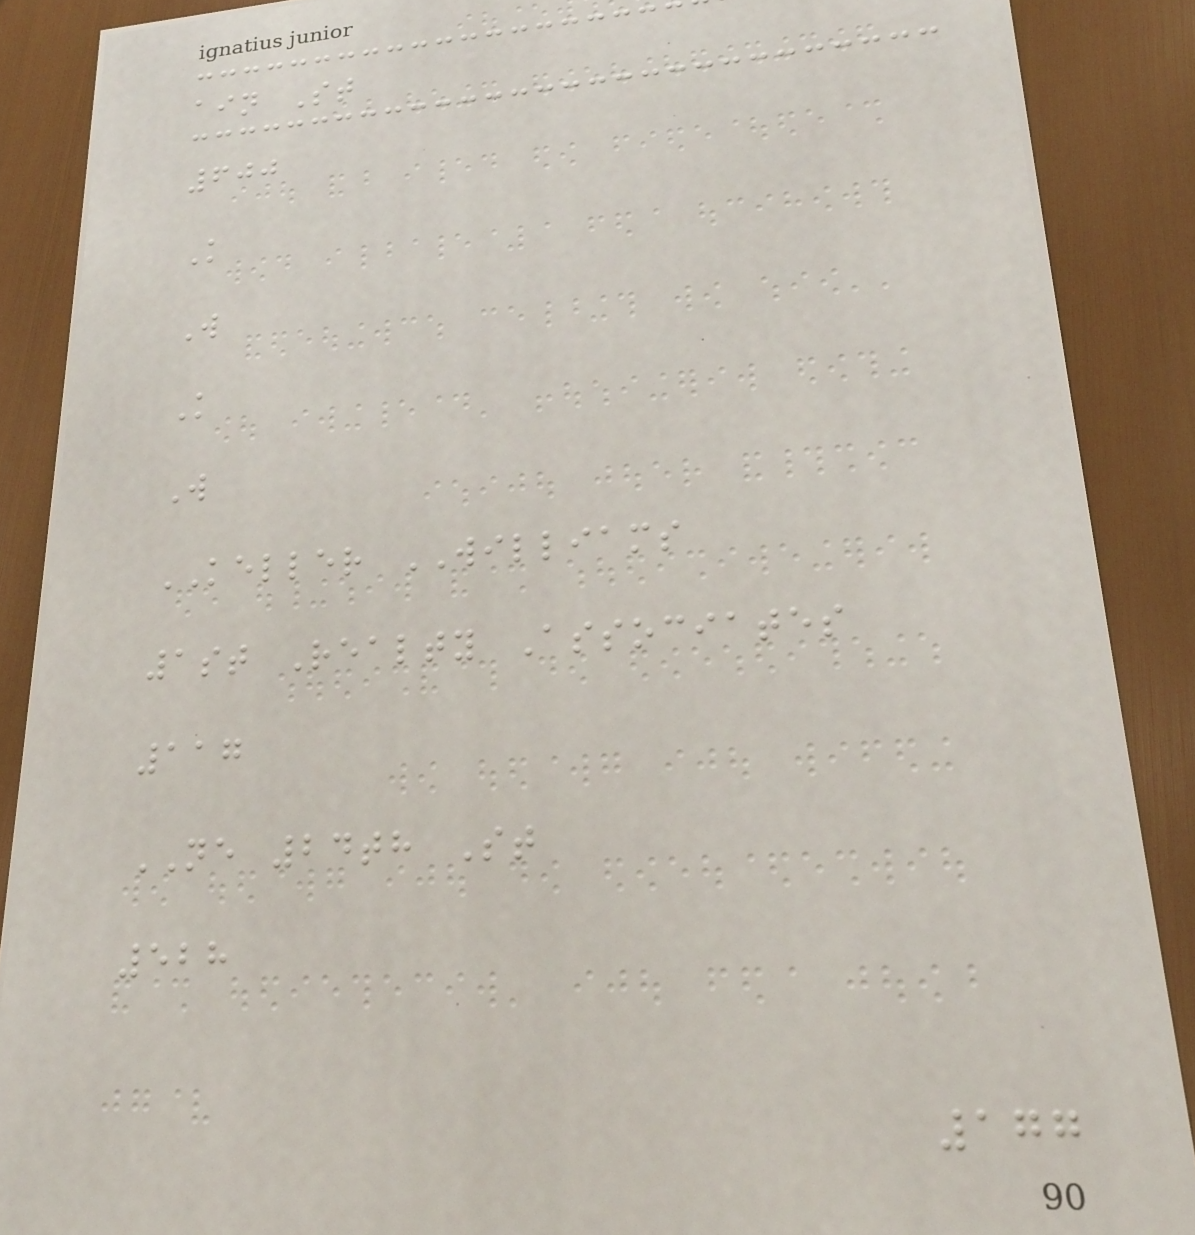ain St
600
K
W
K
W
KELLER WILLIAMS
1st Realty Associates
117
NE 24th St
528
177
